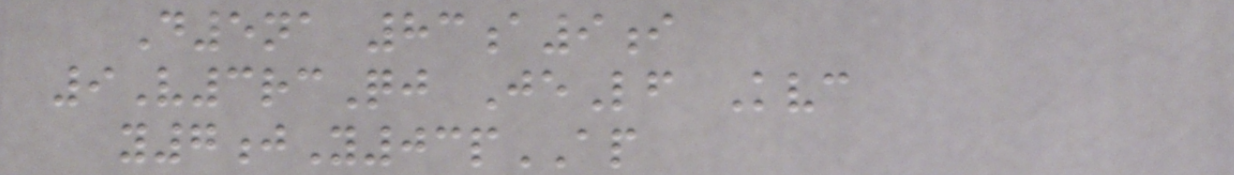D5na 83a9i
9V3rcQj JeLf Kvc
y7jY03pAP
